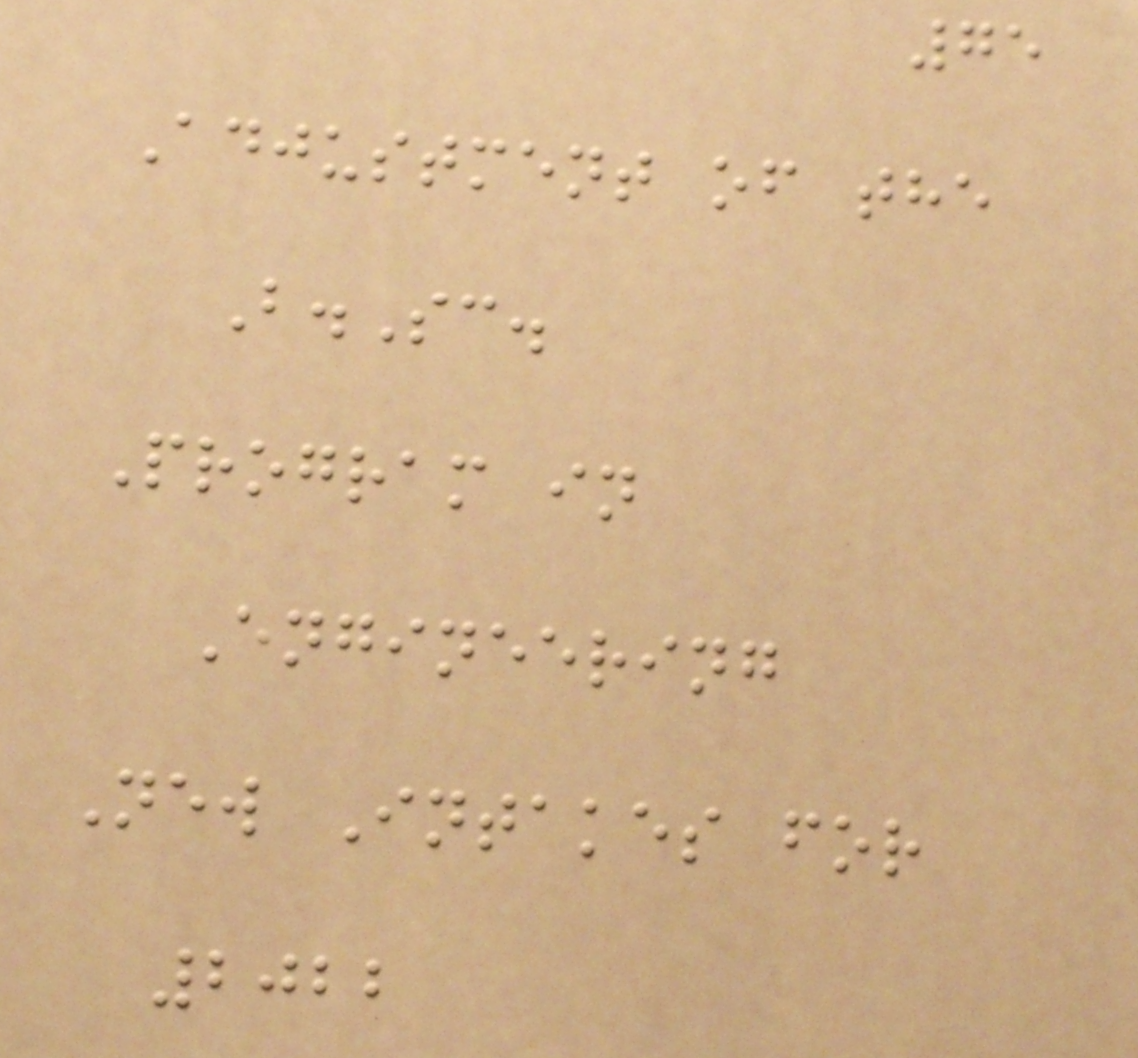75
Adjustment of the
B.Sc.
Program in
Engineering
New Intakes for
2022
